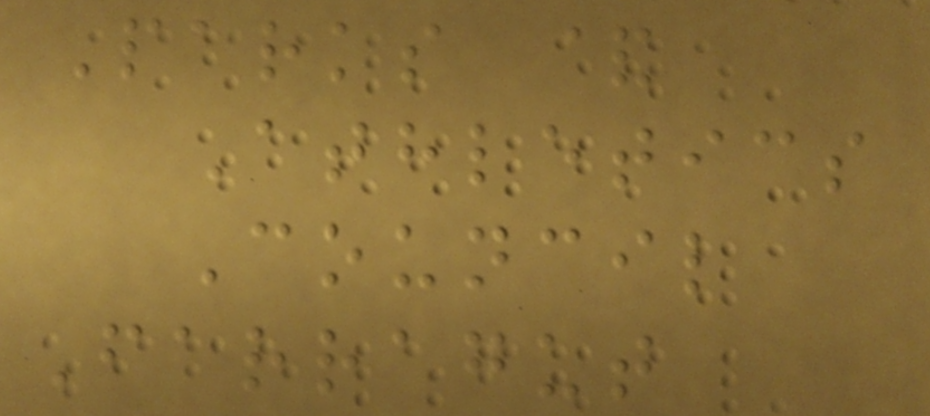Parks &
Athletics
Council
Farragut
